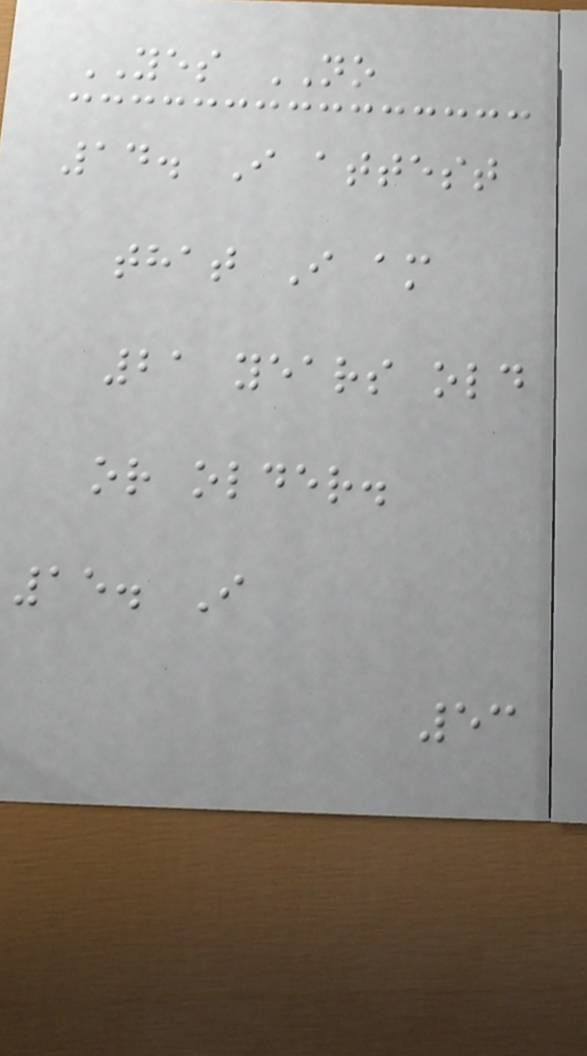YES NO
14. I attest
that I am
21 years old
or older.
15. I
53
